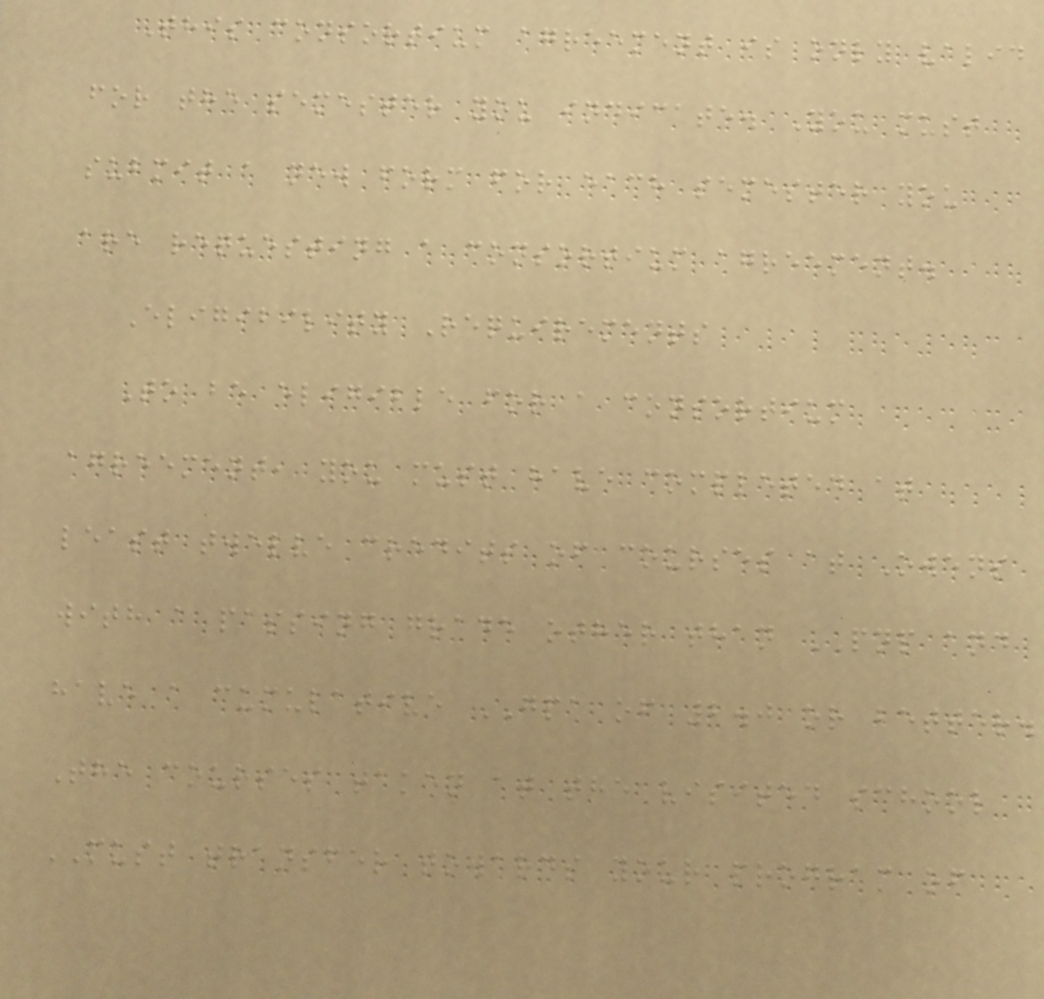This consortium agreement is only valid
for the semester you indicate. You must
submit a new form for each semester you
are requesting a consortium agreement.
Eligibility Requirements
To be eligible for a consortium
agreement, you must have completed at
least twelve credits of courses at Owens
with a passing grade other than PNP and
have a cumulative GPA of 2.0 or better.
The courses taken at the visited school
MUST transfer towards your program of
